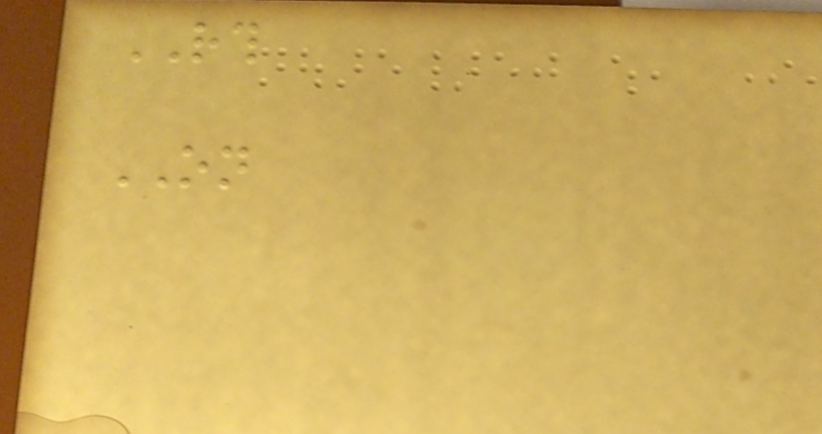RTH
ON
